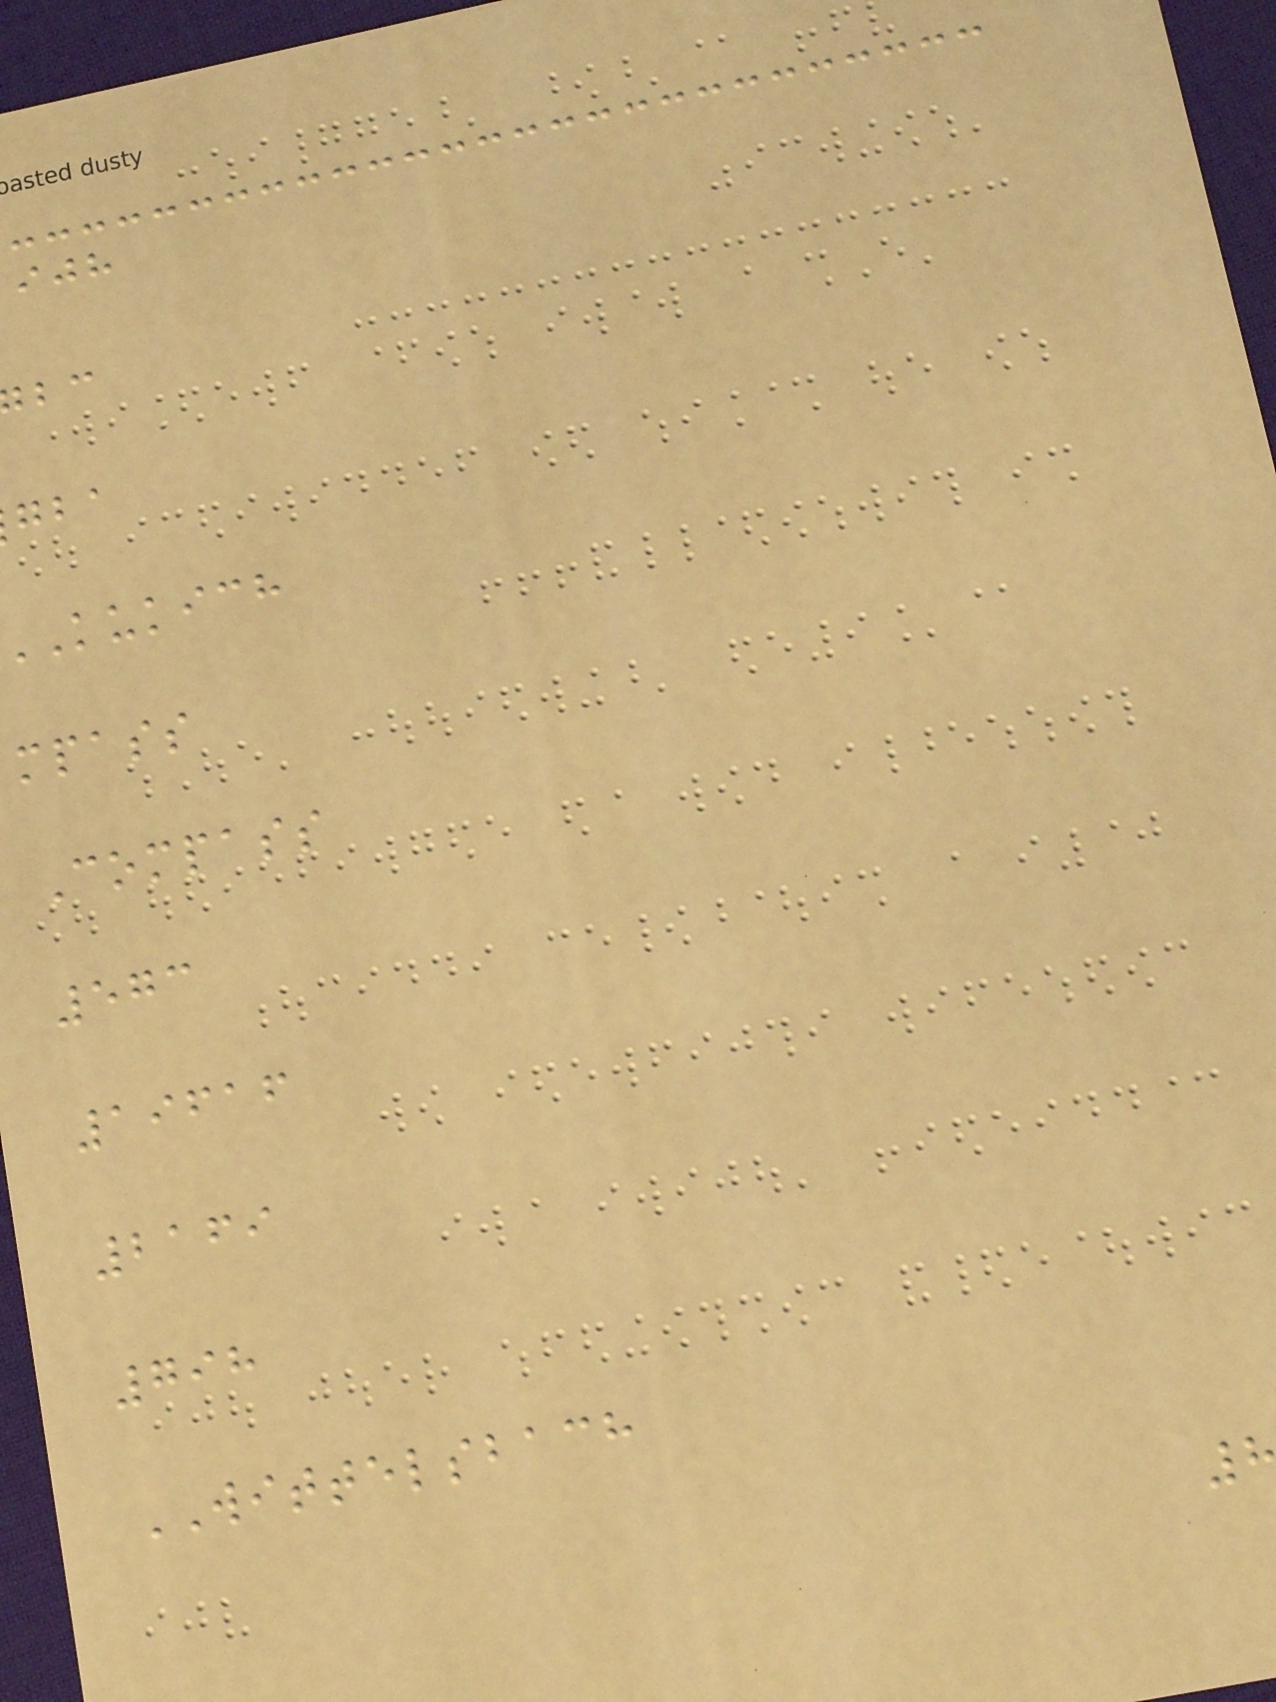kukich
mpass
Compass
573
19616
2169
798
WITTELSBACH
